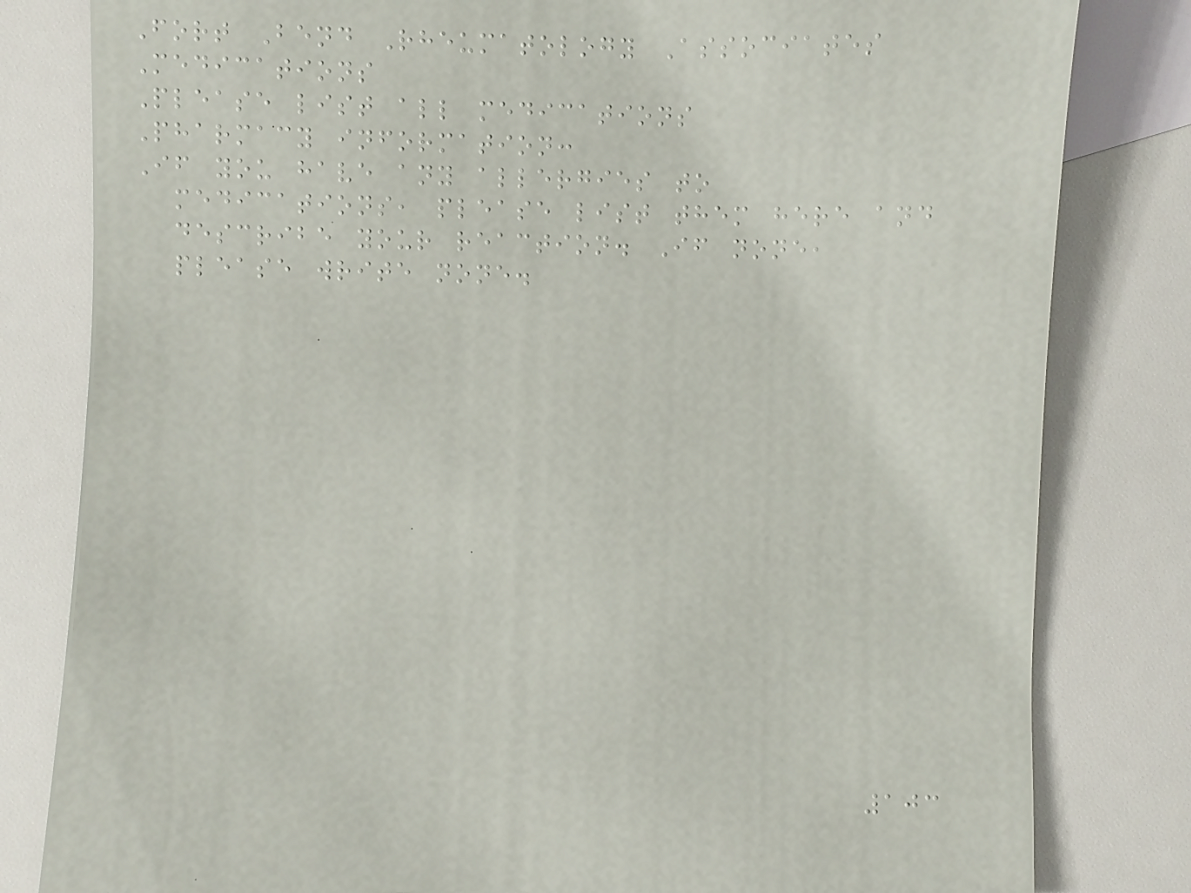Fort Bend Rheumatology Associates
Medications
Please list all medications
Pharmacy information:
If you have any allergies to
medications, please list them here and
describe your reaction. If none,
please write none.
103
